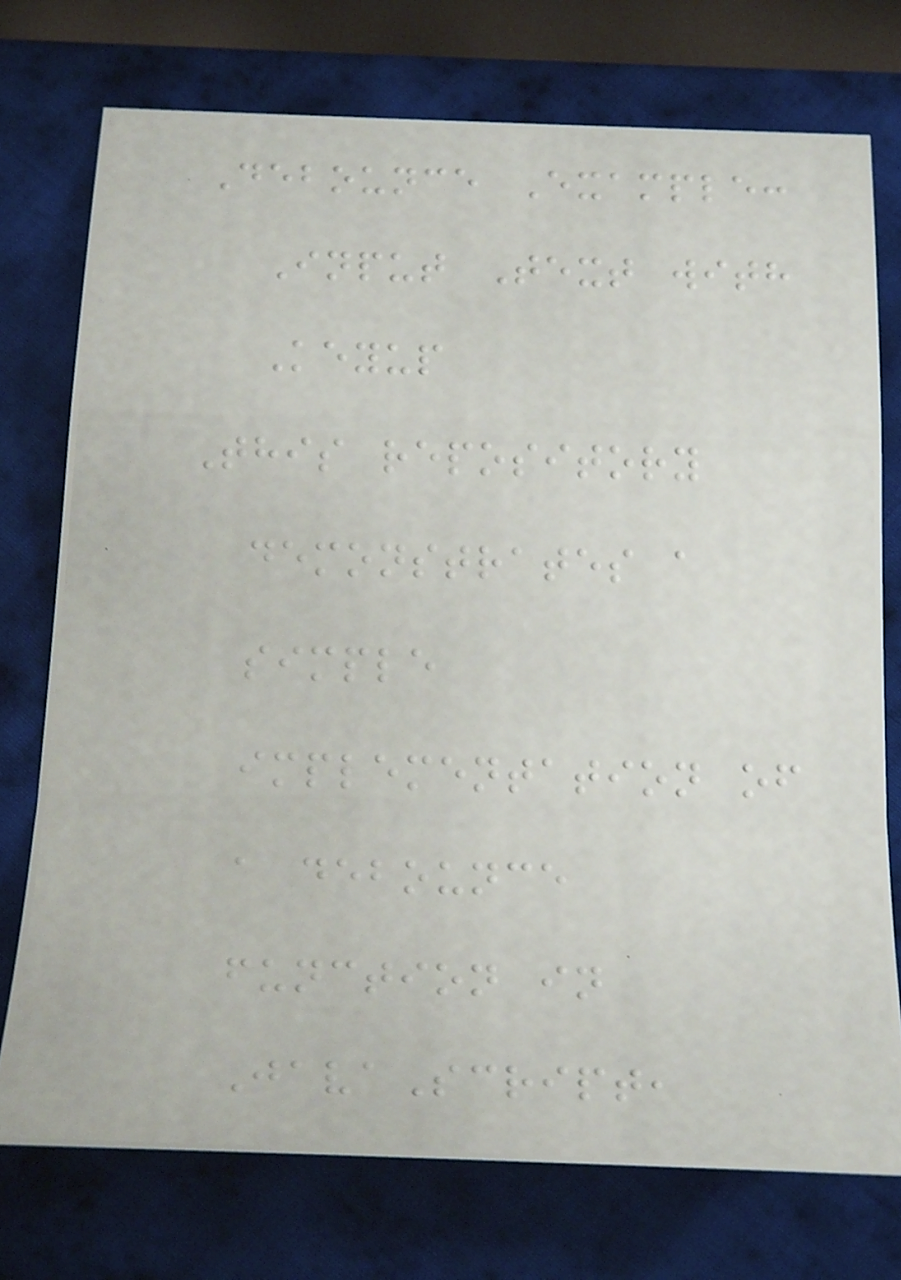Debounce Example:
Input Text with
Keyup
This repository
demonstrates a
simple
implementation of
a debounce
function in
JavaScript,
